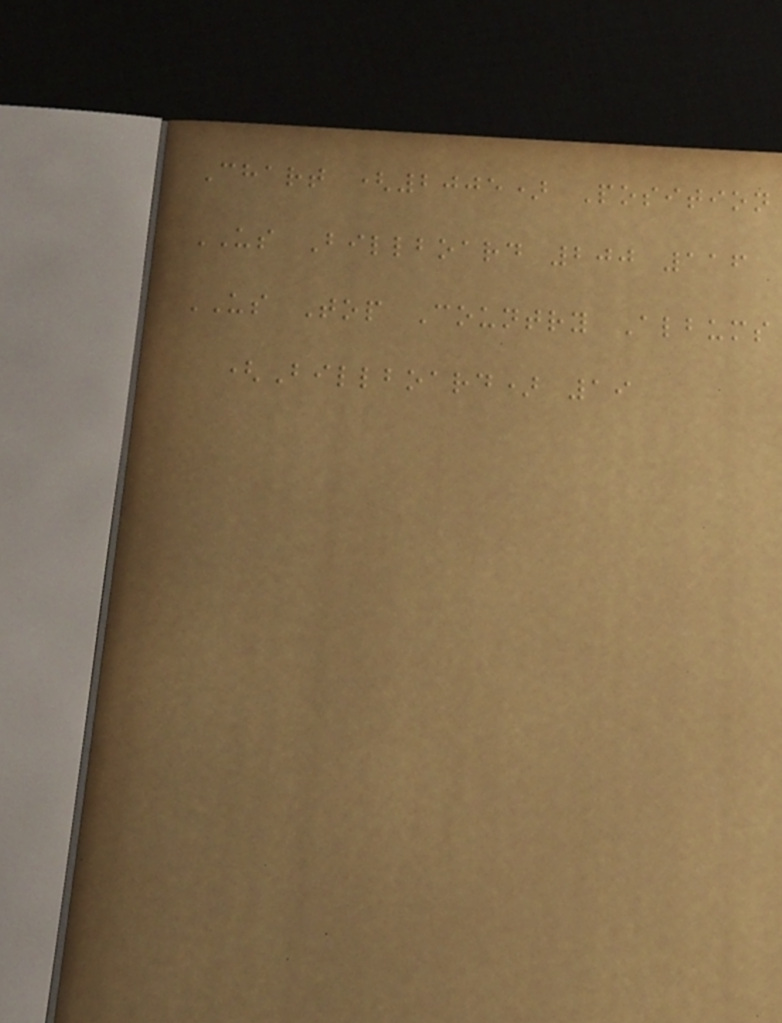Chart (2005) Position
US Billboard 200 116
US Top Country Albums
(Billboard) 19
